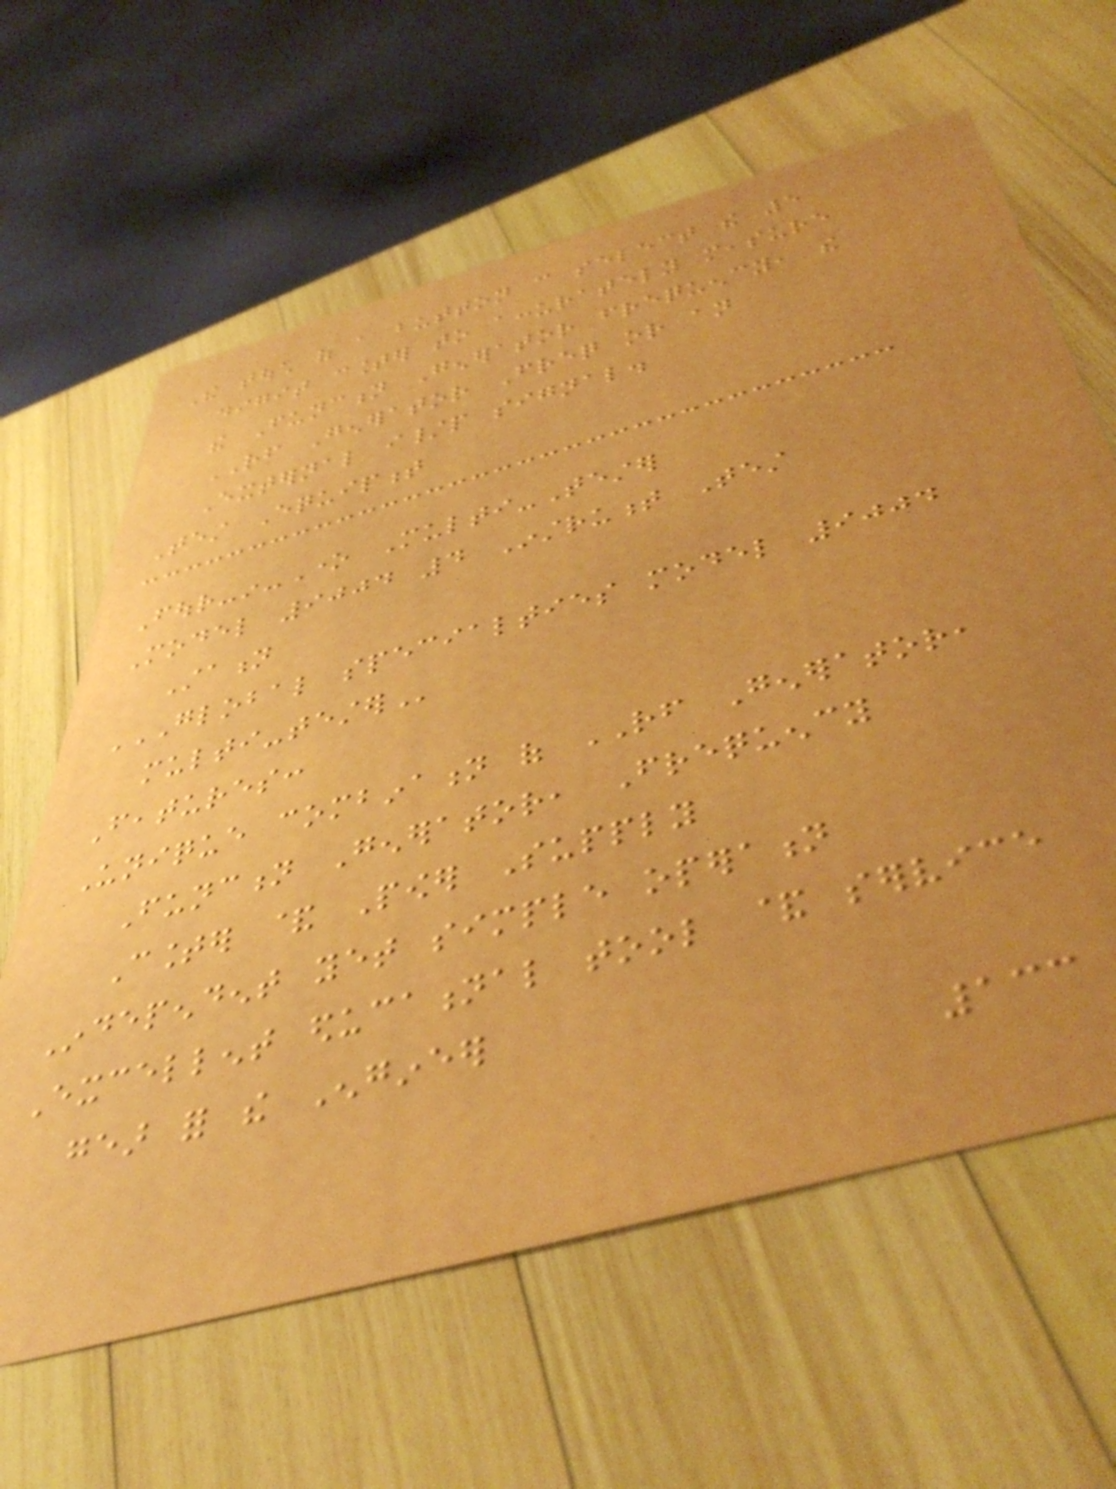The touch of a button can select the 5
digit counter to accurately measure
the Function Generator frequency, the
RF Generator Freq or an
External i/p signal.
Test Equipment
Four-in-One Multi-Tester
Model 9004 4 Instrument Test
Station
GLOBAL SPECIALTIES MODEL 9004
MULTI-TESTER
Features:
Unique combination of RF Generator,
Function Generator, Frequency
Counter & Power Supply
Independent yet simple operation
Excellent educational tool & service
gear for the Engineer
133
